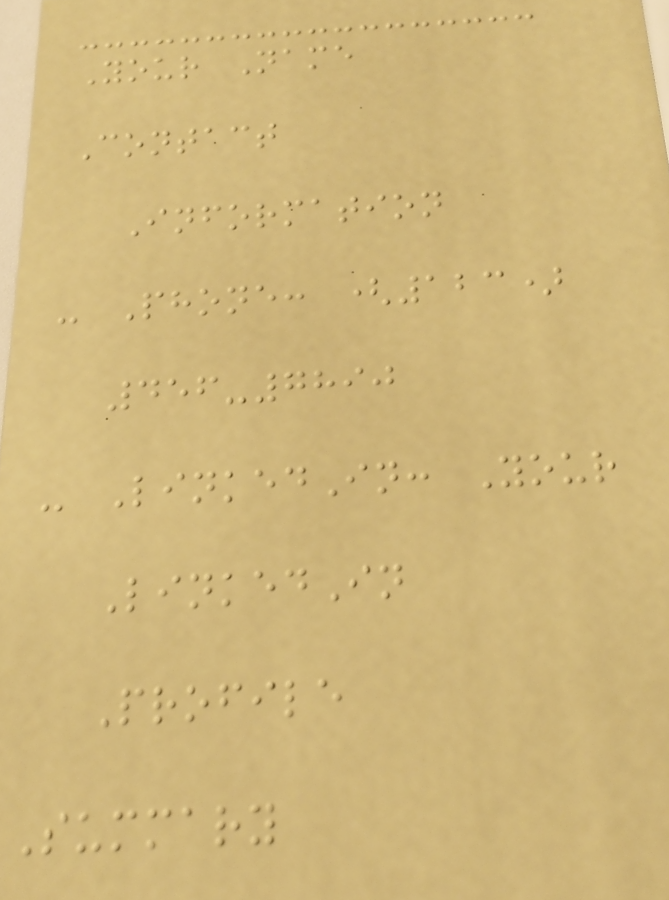Your Name
Contact
Information
- Phone: (123)
456-7890
- LinkedIn: Your
LinkedIn
Profile
Summary
